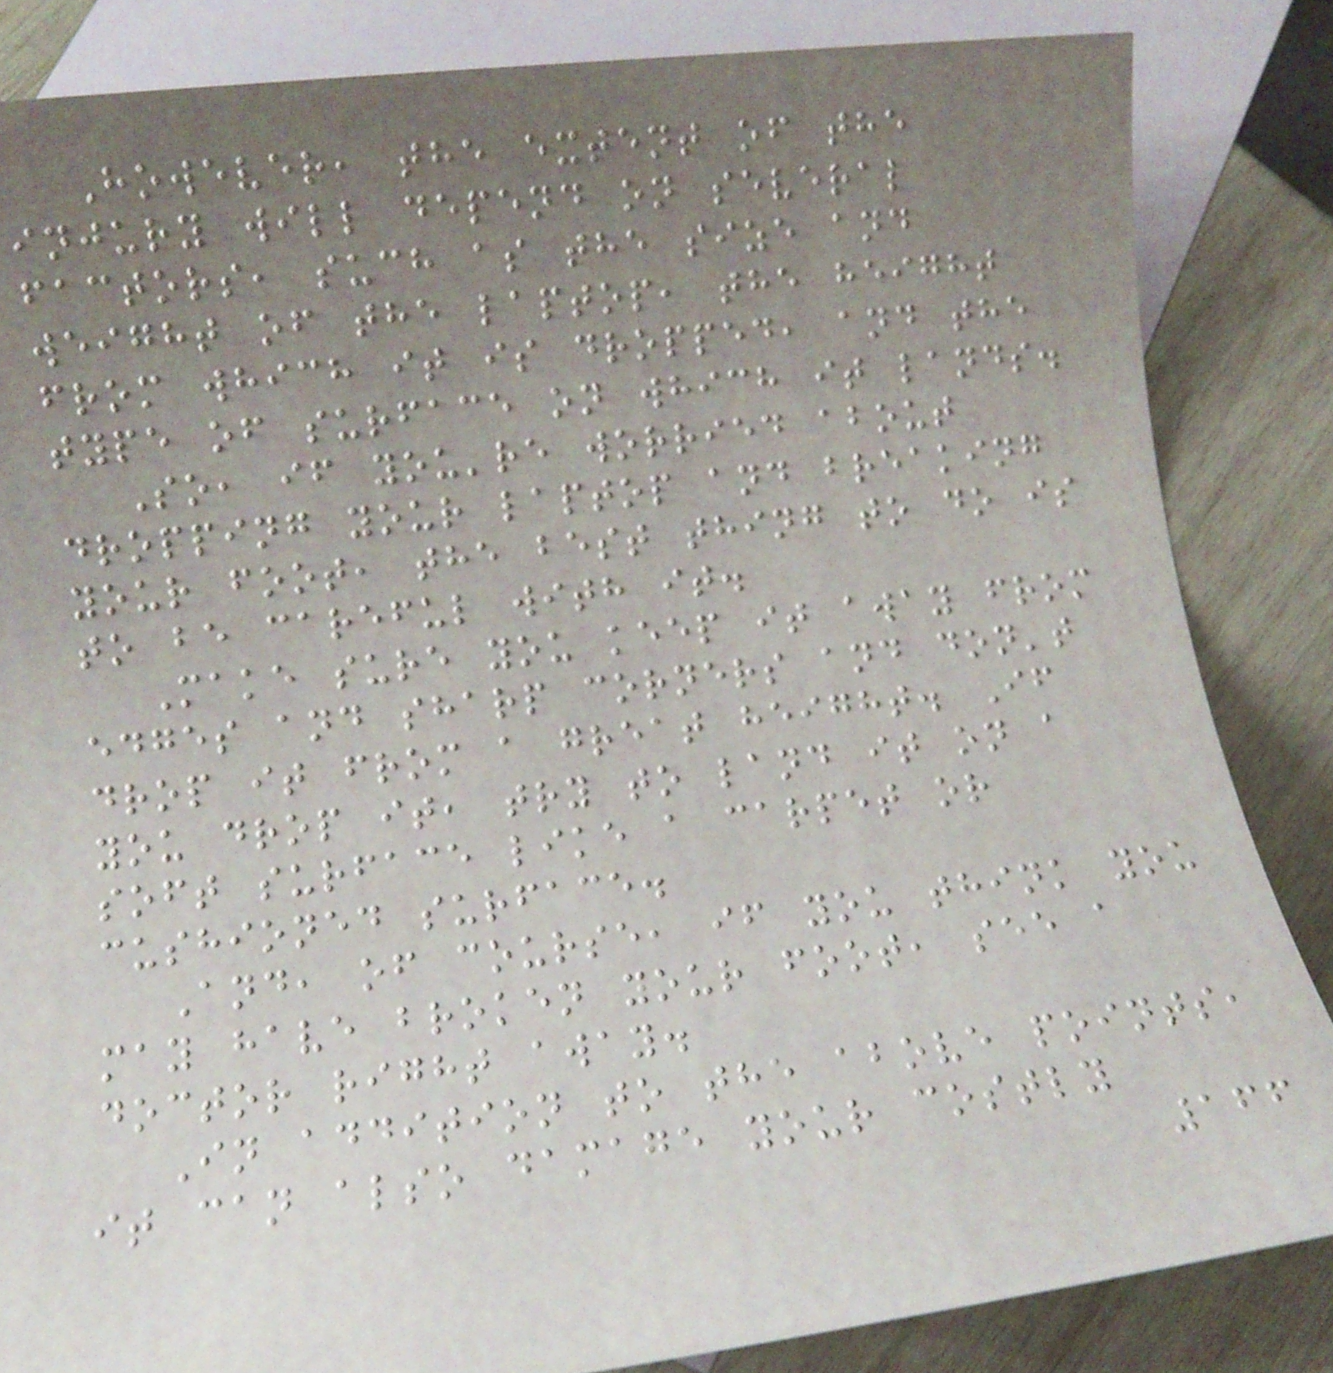However, the extent of the
injury will depend on several
factors, such as the size and
weight of the laptop, the height
from which it is dropped, and the
type of surface on which it lands.
So, if you're worried about
dropping your laptop and breaking
your foot, the best thing to do is
to be careful with it.
Make sure you keep it away from
edges and sharp corners and don't
drop it from a great height. If
you drop it, try to land it on a
soft surface like a carpet or
cushioned surface.
And, of course, if you think you
may have broken your foot, see a
doctor right away.
In addition to the above points,
it can also damage your costly
166
